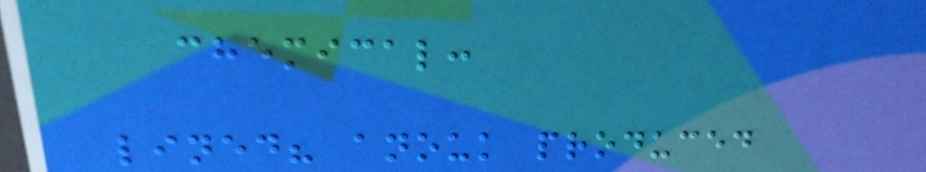chemical:
lined? anouk produced
